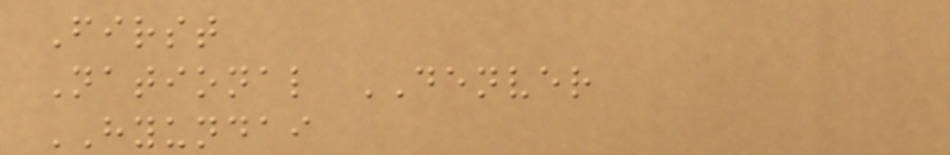First
National DENVER
HYUNDAI
